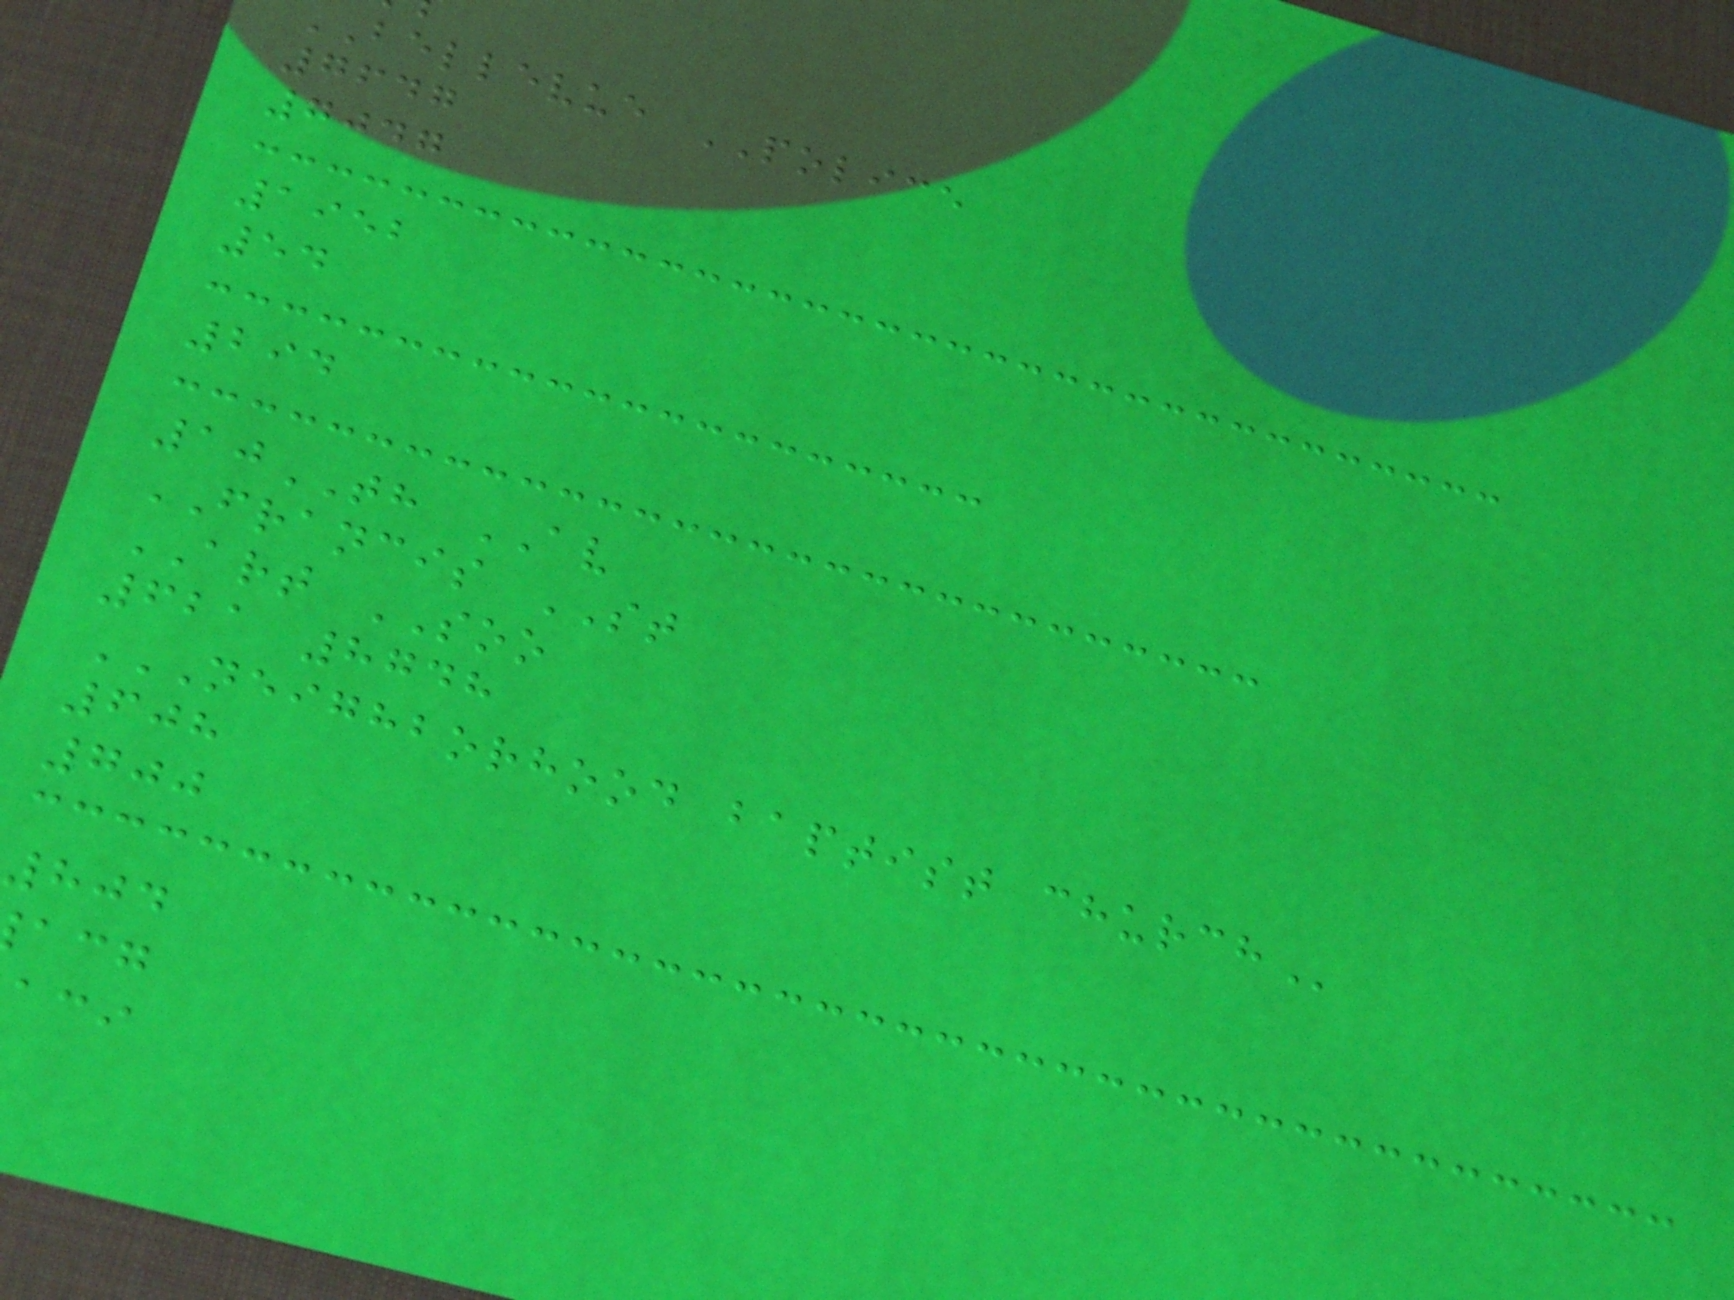bellevue POLICE
7647
7047
1952
54
294
10TH AV
FRANCIS ST
ART SOO
621 8748
NEIGHBORHOOD BAPTIST CHURCH
608
700
804
